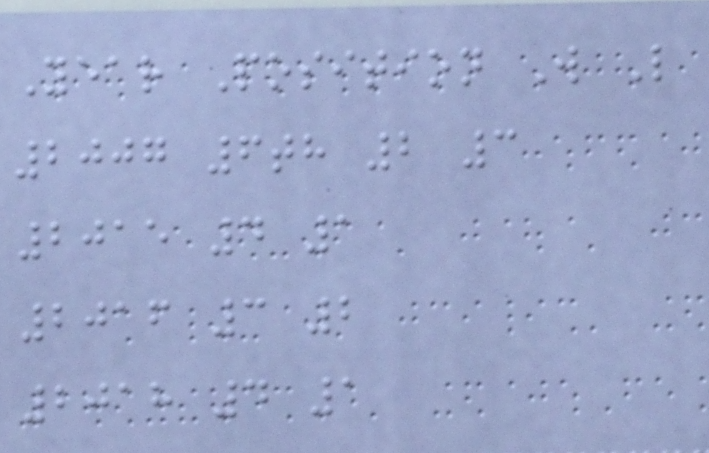Year Position W L
2007 6th 2 3
2015 4 1
2016 3 2
2018 4 1
